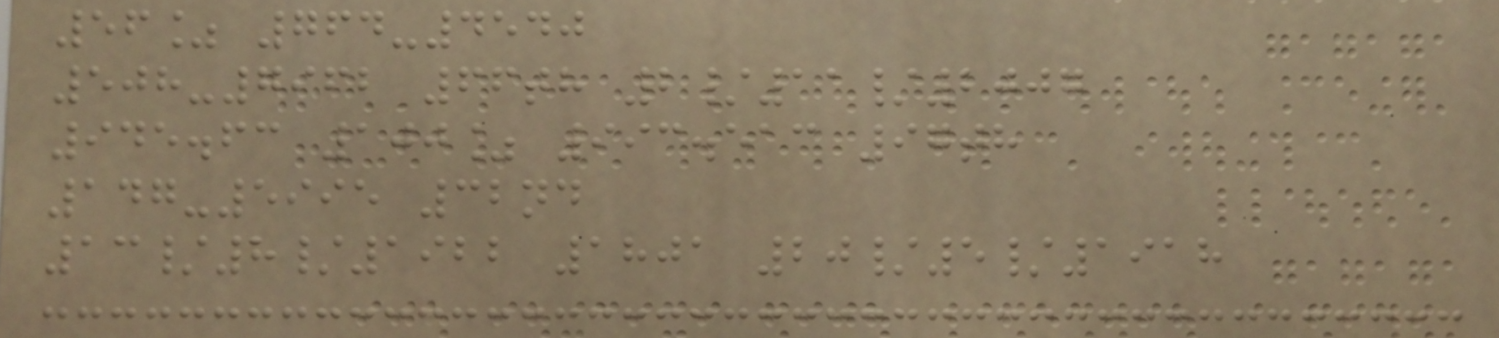56% 764-4540
508-7962 66th 2/11/2007
945.63 100% 993.513 97th
147-5995 32nd
13/8/1922 1801 20/5/1918
